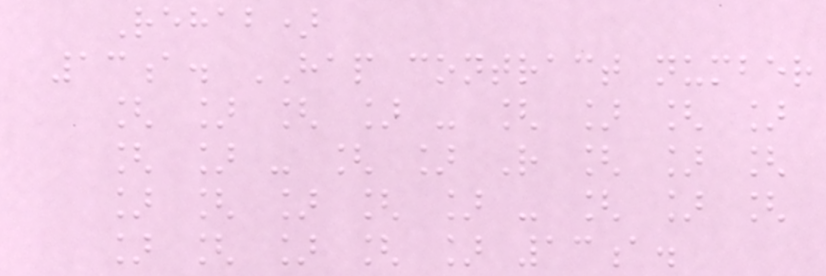Rehab)
13a. HAP contract number
[ ] [ ] - [ ] [ ]
[ ] - [ ] R [ ] [
] [ ] [ ] - [ ] [
] [ ] [ ] 13a.
